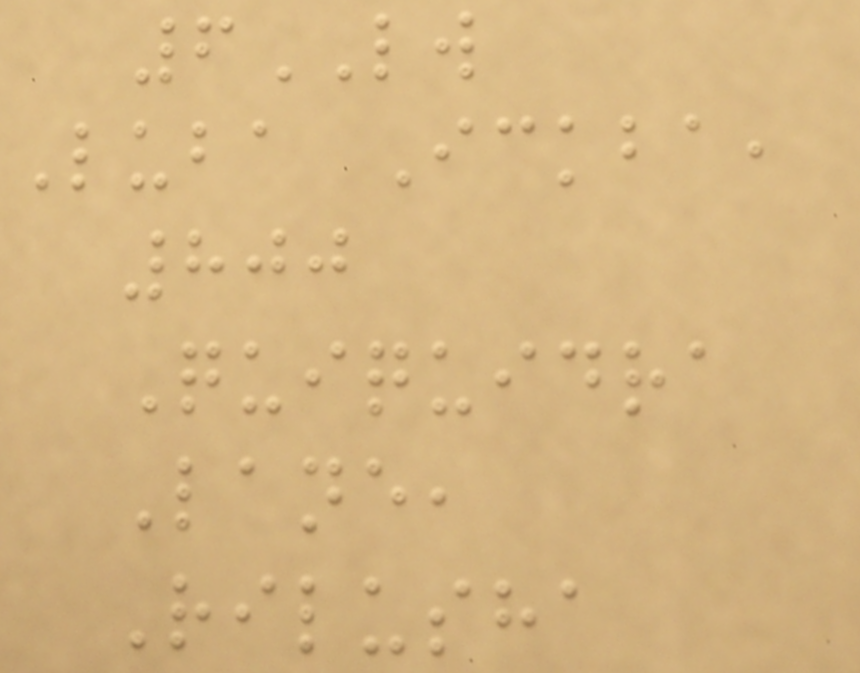6LW
Luba Ickba,
800
Quiquidra
Lane,
Rilusha
